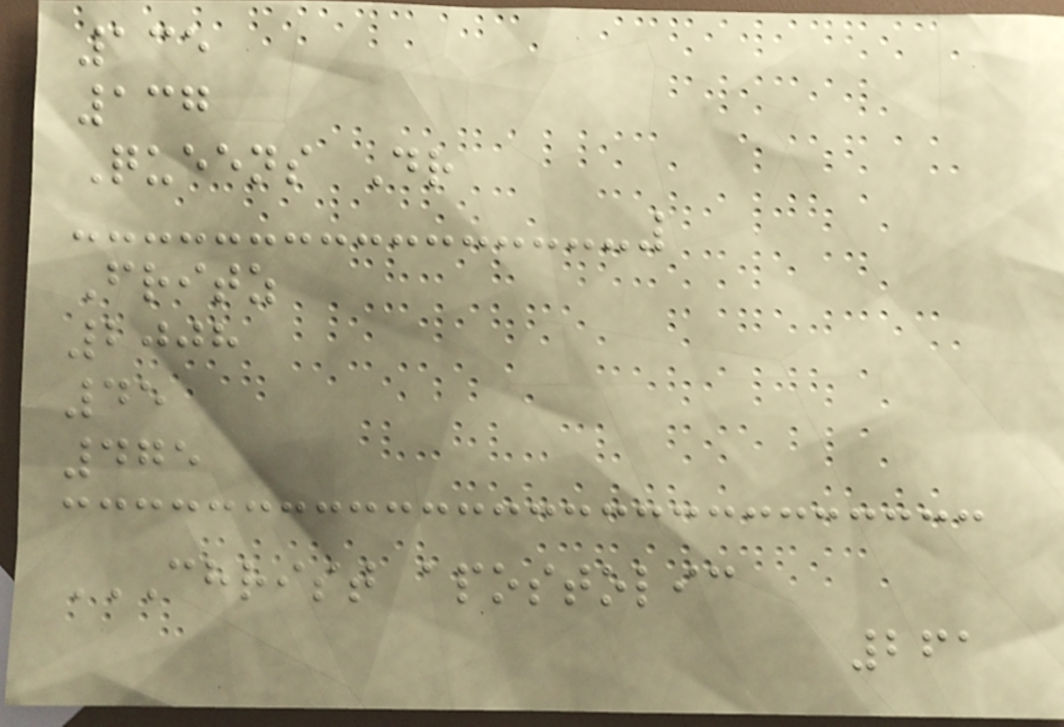135
137
Queens Dr
Fritz
2008
45
475
CHRIST APOSTOLIC
261
